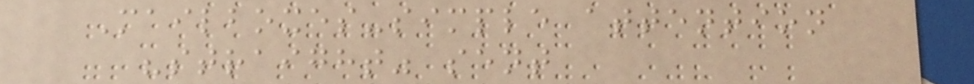Mailboxes-simple attention
"straight" sent
